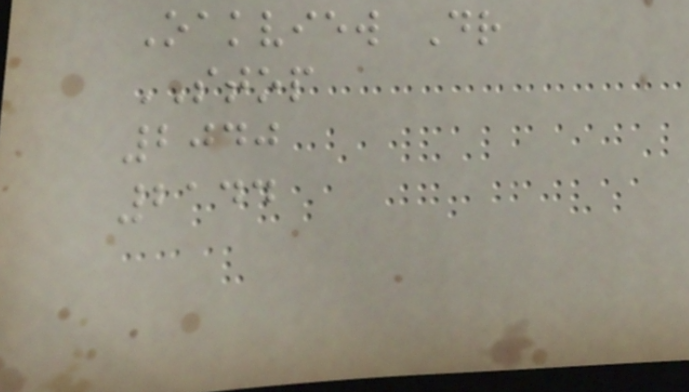Oakview Dr
STOP
2040
2144
